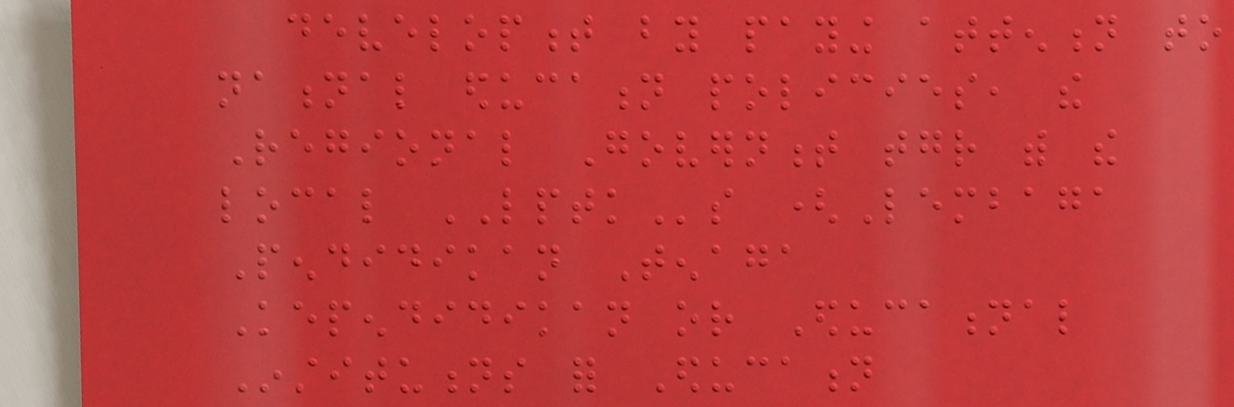development by paying attention to
national education policies, the
Regional Government together with the
local LPTKs (Lembaga
Pendidikan Tenaga
Kependidikan or Educational
Institutions for Education
